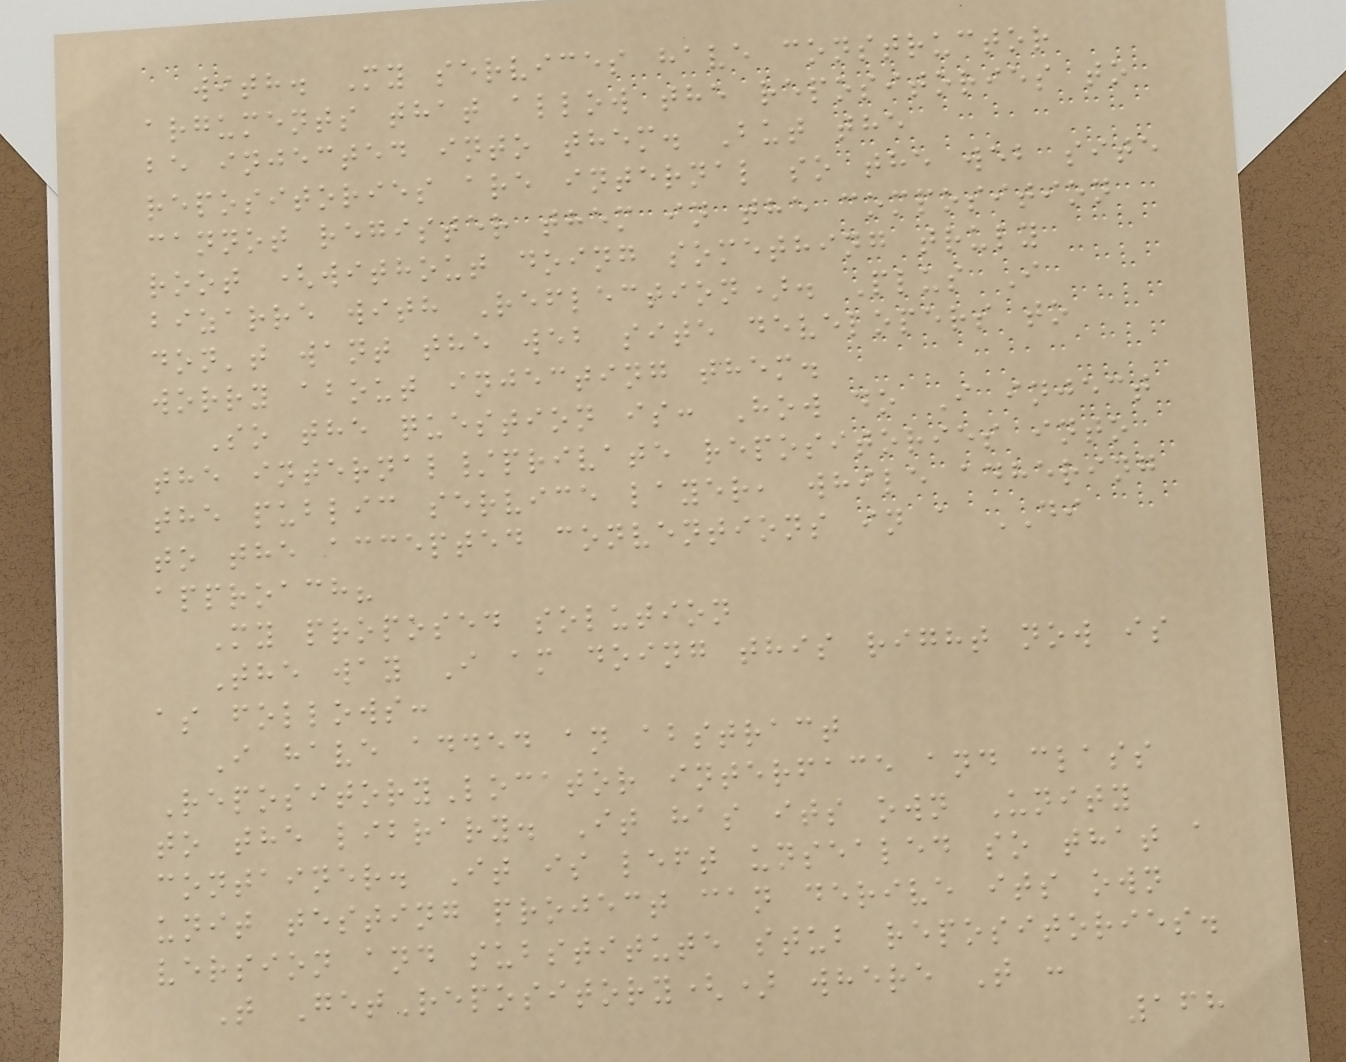with. My services have constructor
arguments that allow the repositories to
be injected into them. But the
repositories are internal so the web site
cannot register them in the composition
root (without doing something truly
bizarre with Reflection). Plus I
don't want the web site developers to
worry about injecting them.
So the question is: How do I inject
the internal/private repositories into
the public service layer, while adhering
to the accepted conventions in a DI
approach?
My proposed solution
The way I am doing this right now is
as follows:
I have added an abstract
RepositoryLocator interface and class
to the library. It has its own Unity
container. It is left unsealed so that a
unit testing project can derive its own
version and substitute stub repositories.
T GetRepository() where T :
168
